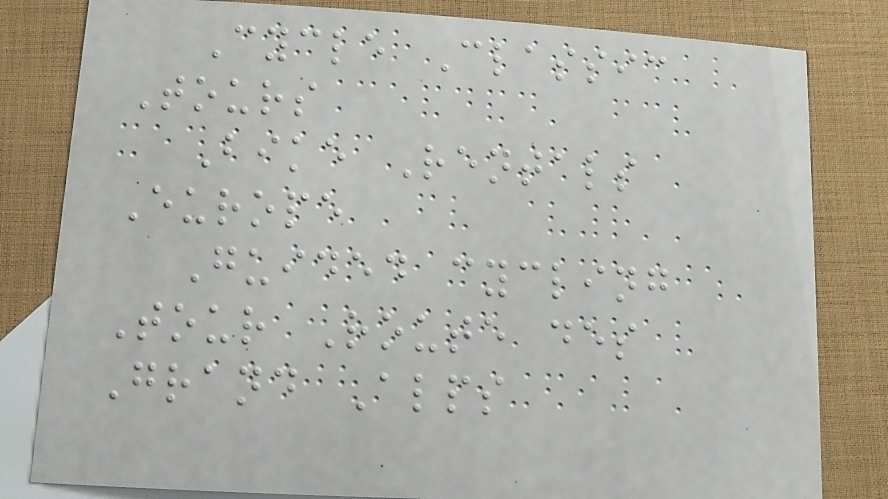Cycle Classic
Tours
Bike Rentals
Europe
Guided cycling
Tour Route des
Grand Alps
